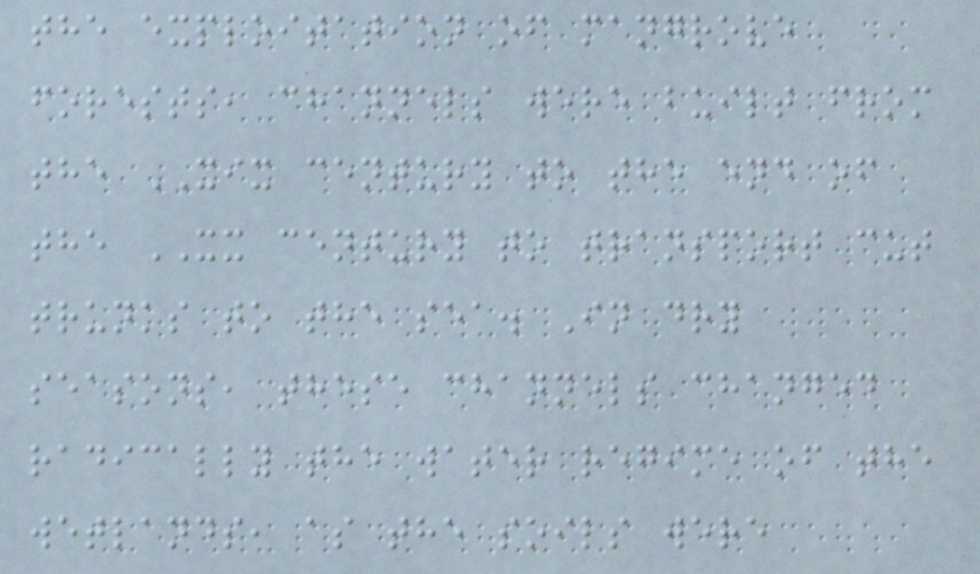the exploitation of mangrove
forests, channels were built from
the XIX century to the end of
the XX century to transport cut
trunks to the sea. In dry
seasons, these channels changed
radically the water regime of the
wetlands, as the soils were
